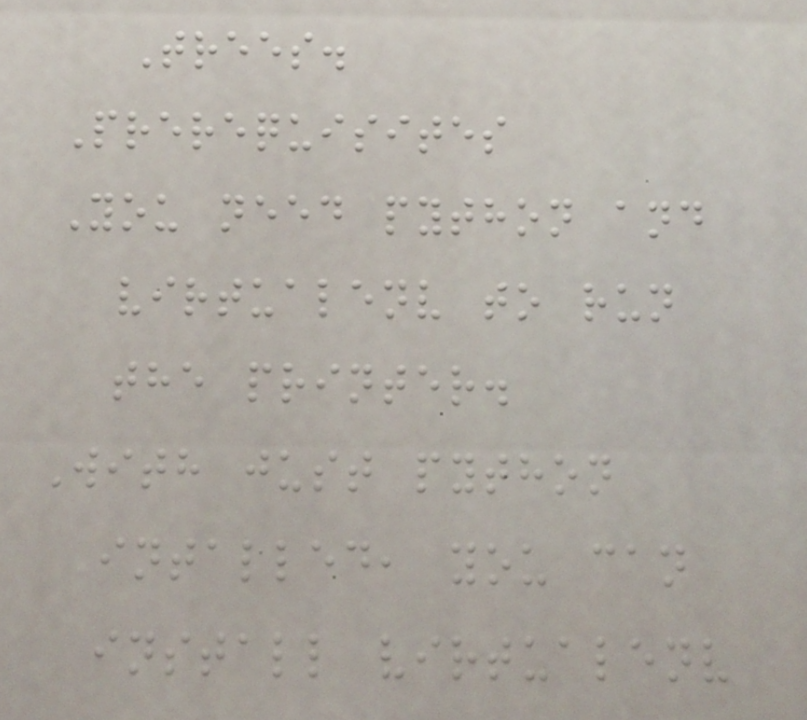Trees.
Prerequisites
You need python and
virtualenv to run
the printer.
With just python
intalled, you can
install virtualenv
